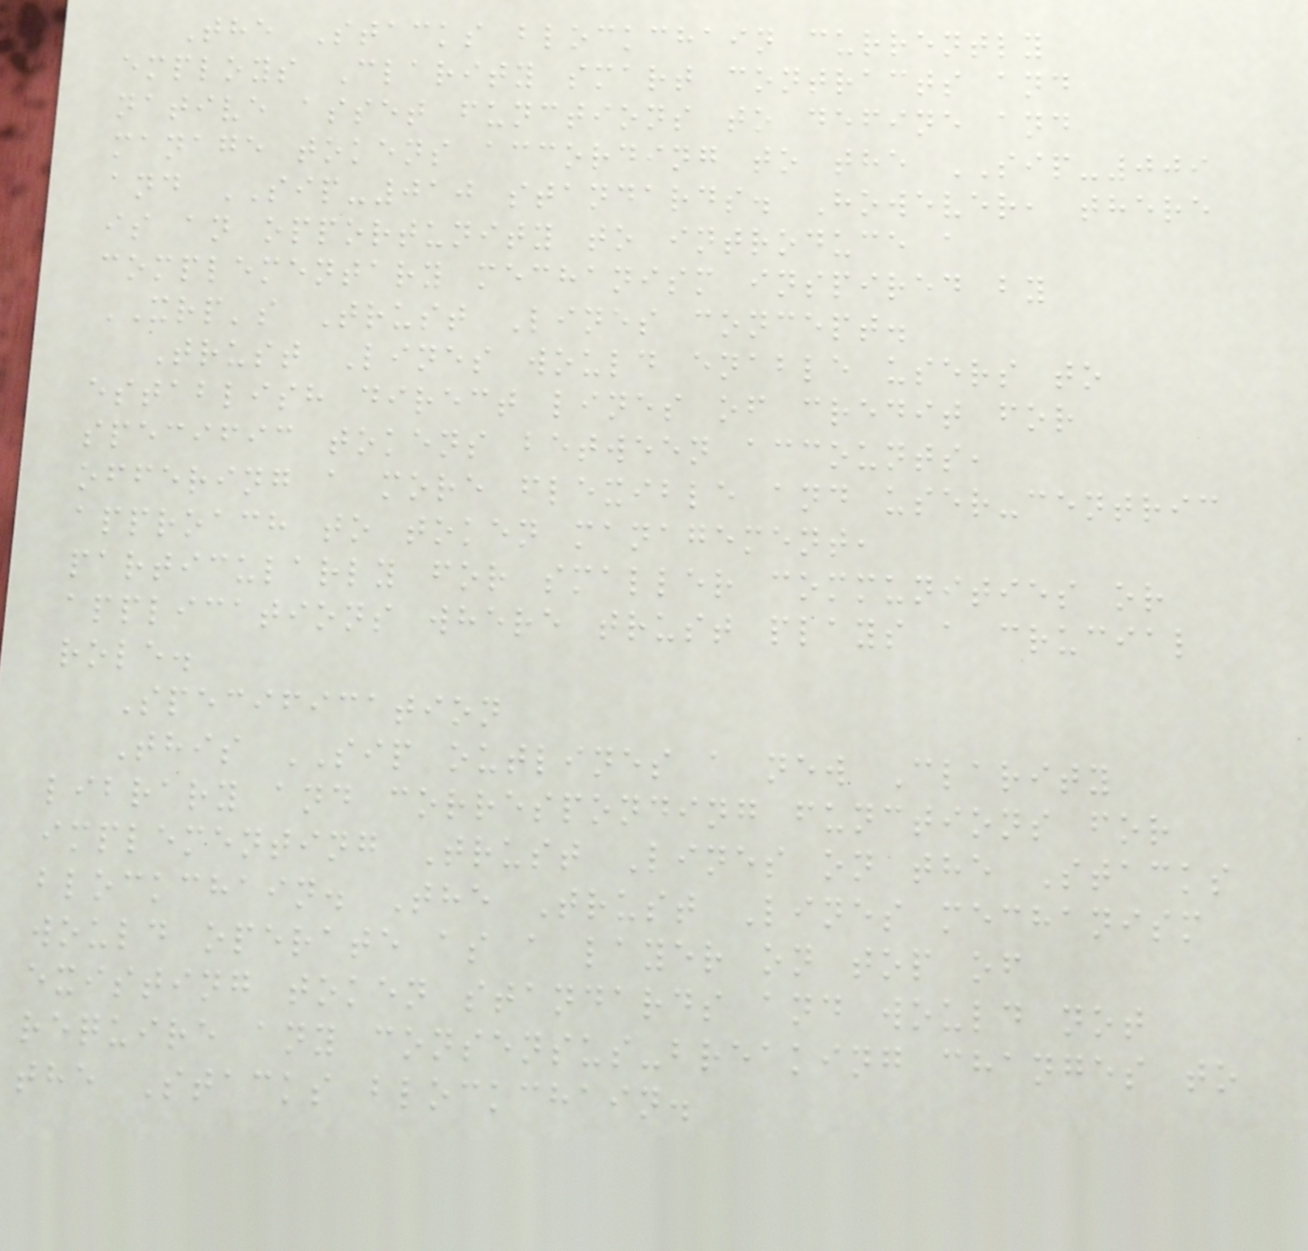The Stacks blockchain currently
employs Clarity smart contracts and
native asset functions to define and
manage tokens according to the SIP-009
and SIP-010 standards. However, there
is an opportunity to introduce a
complementary mechanism inspired by
XRP's Trust Lines concept.
Trust Lines would enable users to
establish direct lines of credit for
specific tokens between accounts,
offering a more flexible and user-centric
approach to token management,
particularly for smaller communities or
applications where trust plays a crucial
role.
Specification
This SIP outlines a new Clarity
library and corresponding functions for
implementing Trust Lines on the Stacks
blockchain. The Trust Lines mechanism
would operate as a layer on top of
existing token standards and would not
require any consensus-breaking changes to
the Stacks blockchain.
